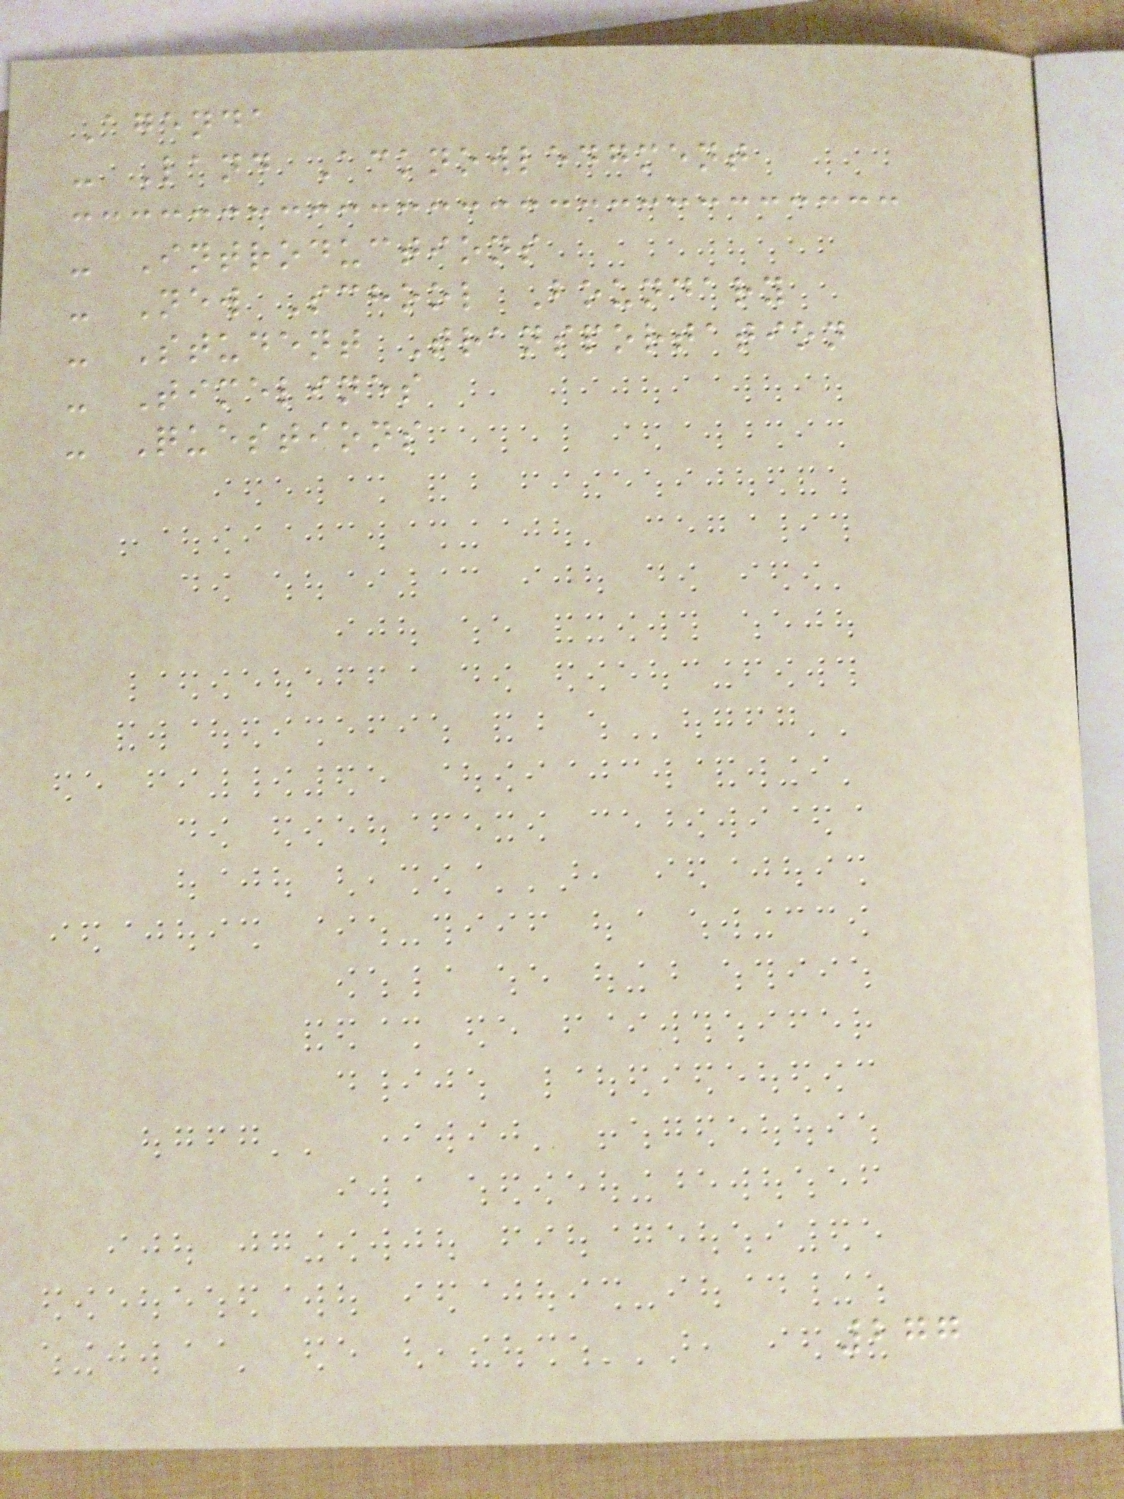Agenda
- Land Acknowledgment
- Introductions
- New School Boundary
- Student Transportation
- Timelines
- Questions
277
